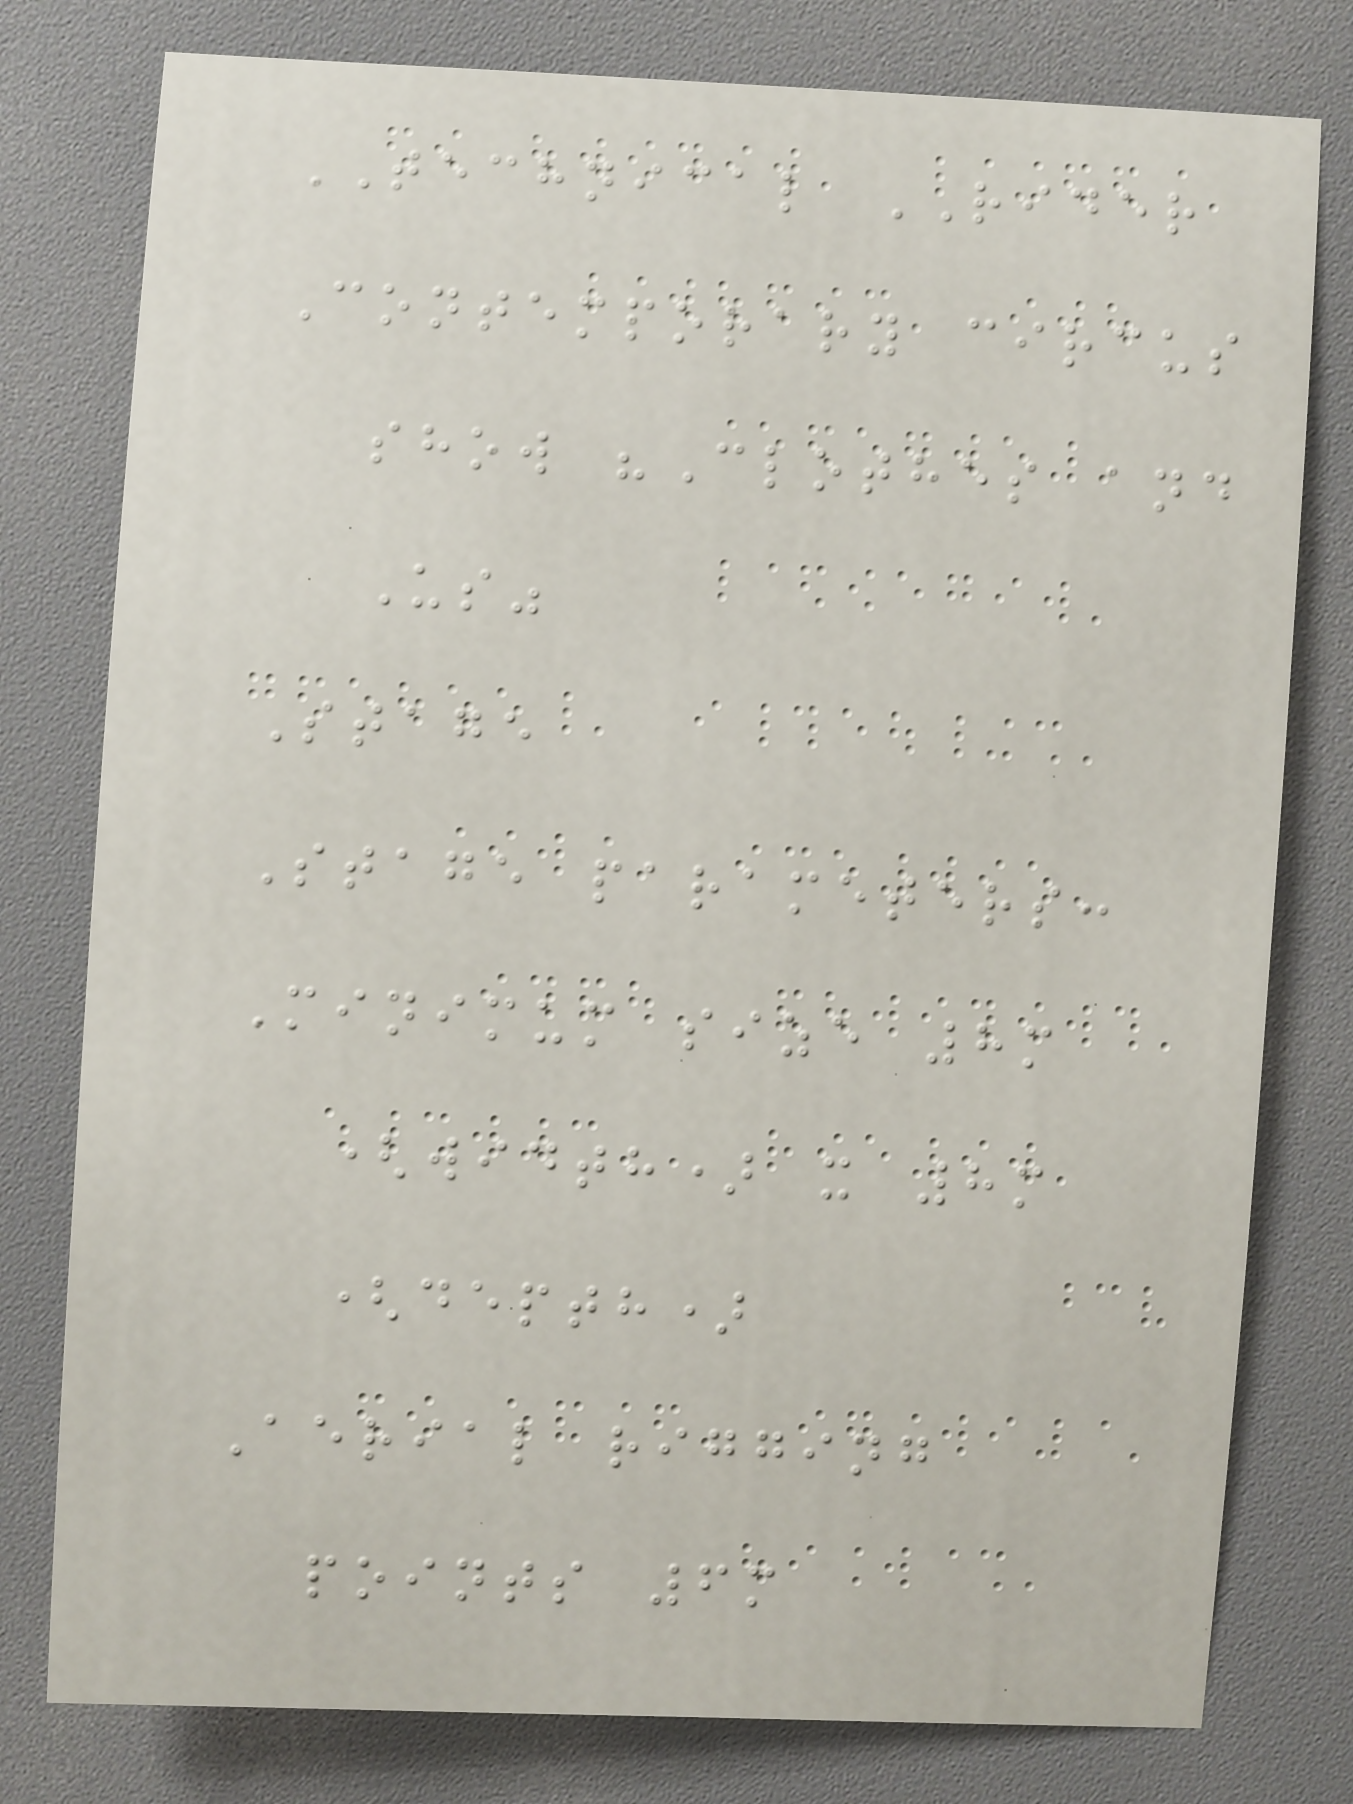TECHNICAL RIDER
Contemporary circus
show "Clothes and
Us"
Stage
Stage parameters:
Minimum size 8m
(width) x 8m
(depth)
Aerial rigging
points 6m
